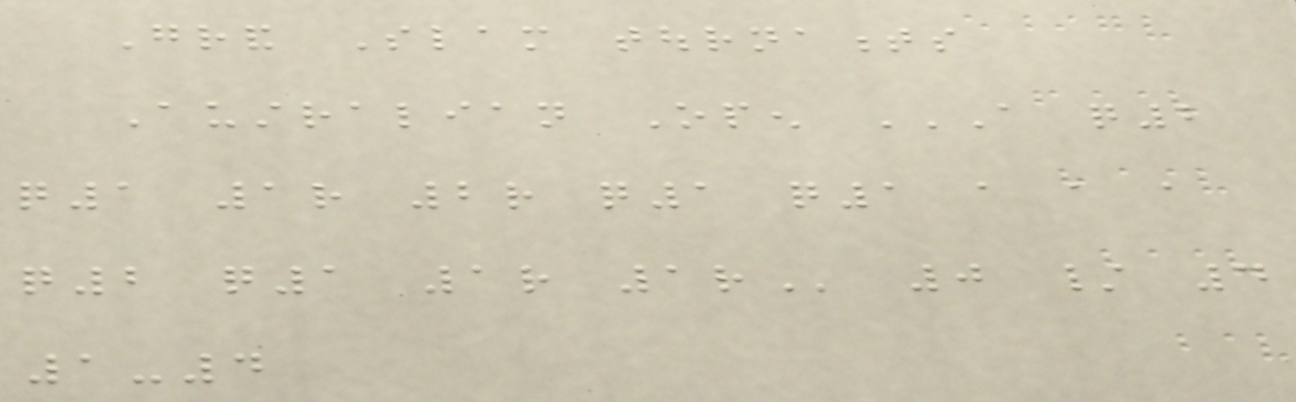Grand Slam tournaments
Australian Open A Q2
Q1 1R 2R Q1 Q1 A A A
Q2 Q1 1R 1R 0 / 4
1-4
